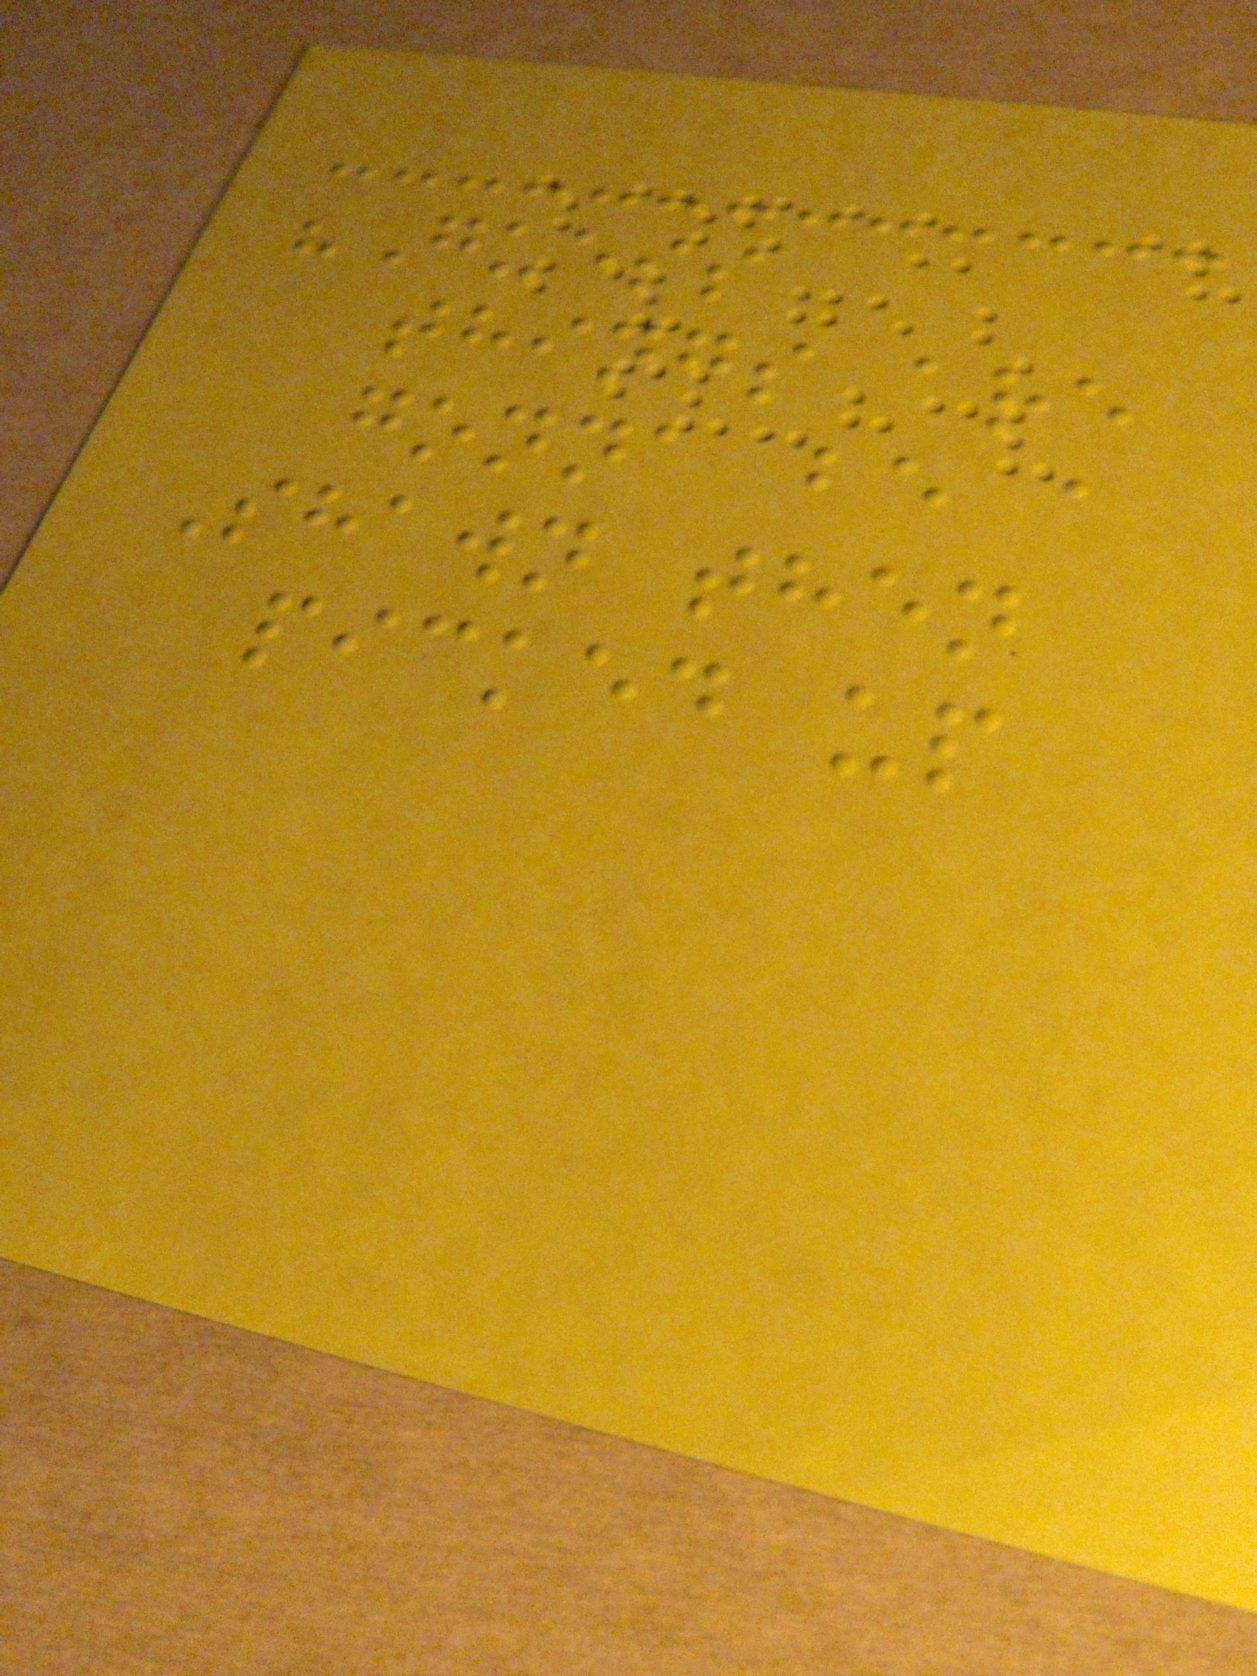"Guess
things are
gonna be a
Shawn then
picked up
